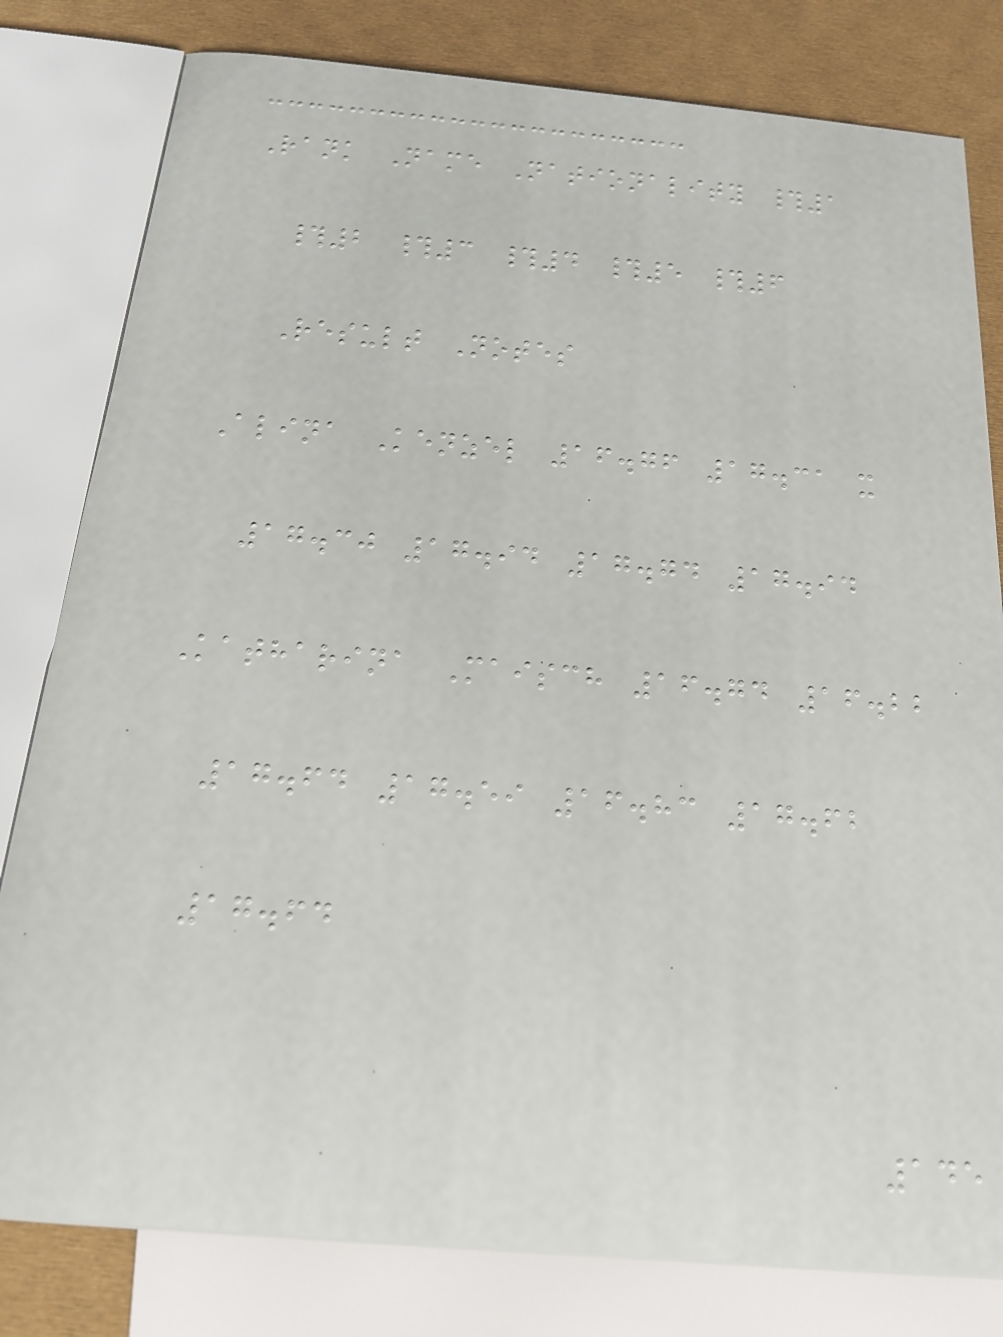Rank Name Nationality #1
#2 #3 #4 #5 #6
Result Notes
Alina Kenzel 16.76 17.31 x
17.30 17.94 17.74 17.94
Katharina Maisch 16.74 16.22
17.64 17.59 16.83 17.62
17.64
145
